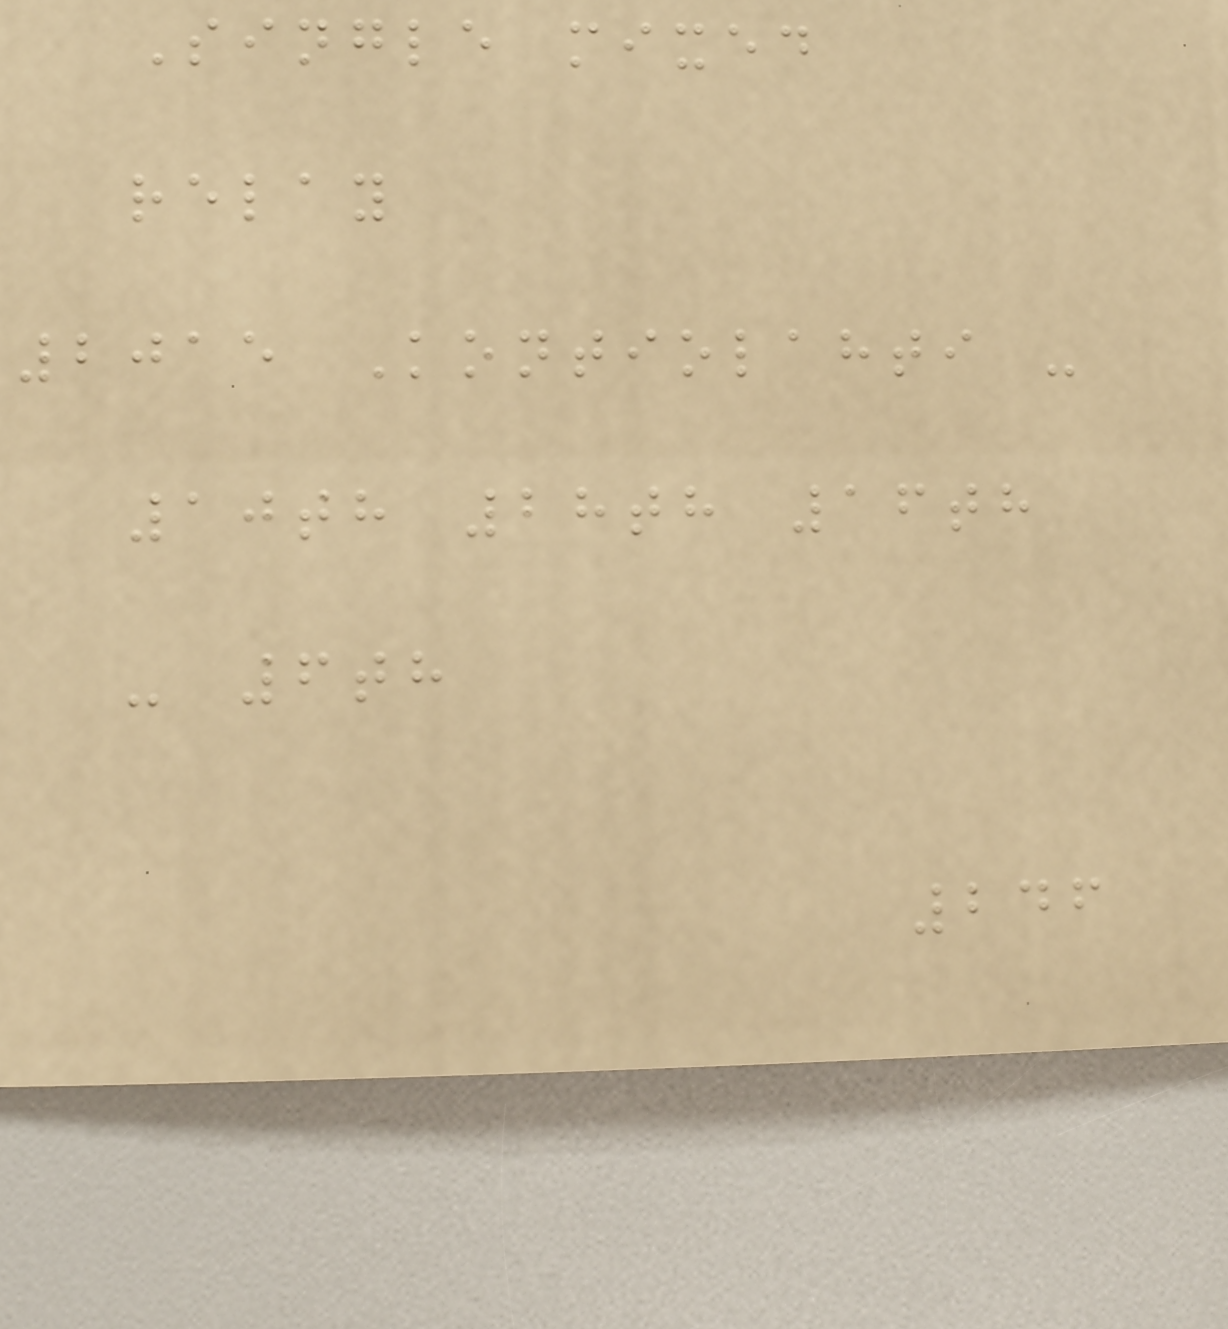Single mixed
relay
2015 Kontiolahti -
10th 28th 16th
- 6th
246
